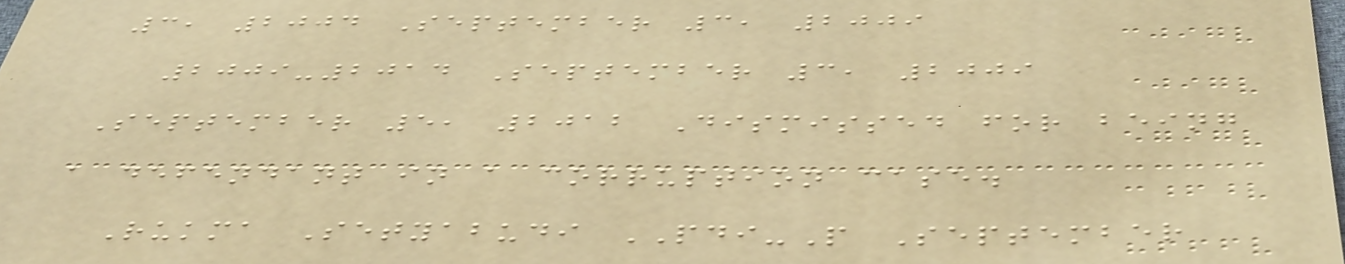3, 2004 September 3, 2009
2009-2014 September 3, 2009
September 5, 2012 Dismissed for being
a defendant in a corruption case.
Rukma Setyabudi PDI-P September
